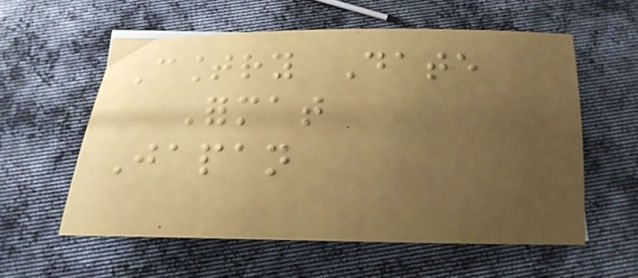Country Date
Format
Japan
